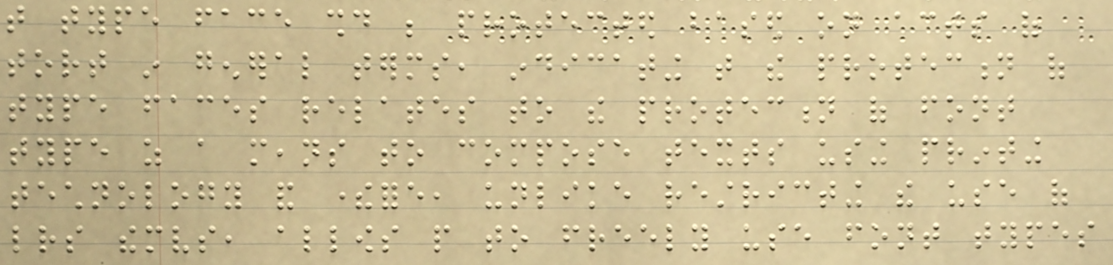that type face should be protected based on acts of
tort in general terms, indicating that the protection of
type faces relates to the protection of font
type as a means to compose texts using printing
technology and therefore, unlike restricting the use of
letters themselves, allows people to freely use font types
